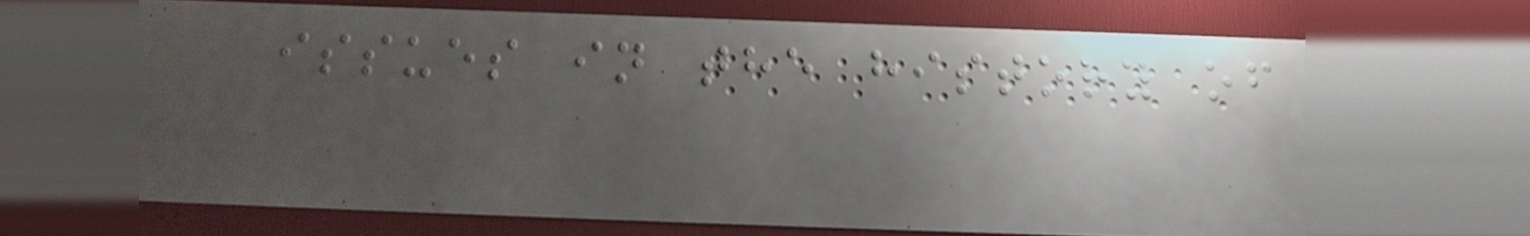issues in the history of
